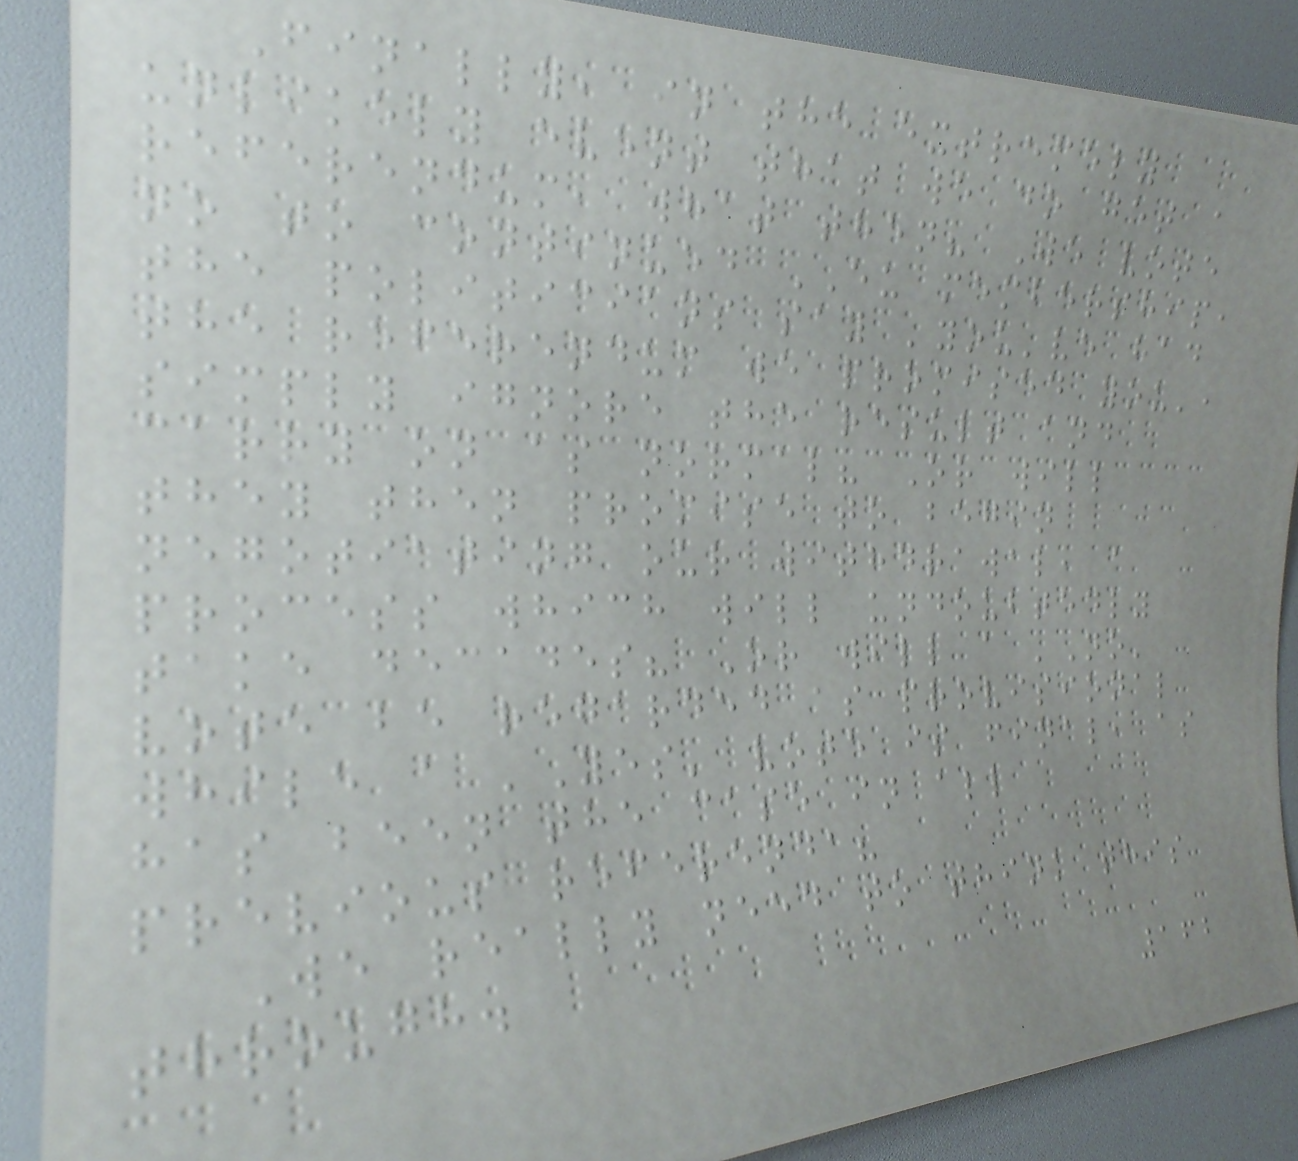Finally, in the extremely
unlikely event that we do get a
referendum, what then? We vote
no to continued EU membership,
the politicians say 'you've had
the referendum we promised you',
simply ignore the result and
carry on as normal? Or will
they then promise to begin
negotiating our withdrawal, a
process which will undoubtedly
take decades? Or will a 'No'
vote be regarded as provisional
while a 'Yes' vote is final, as
has been the case in all
previous referenda?
We really need to think this
through.
162
